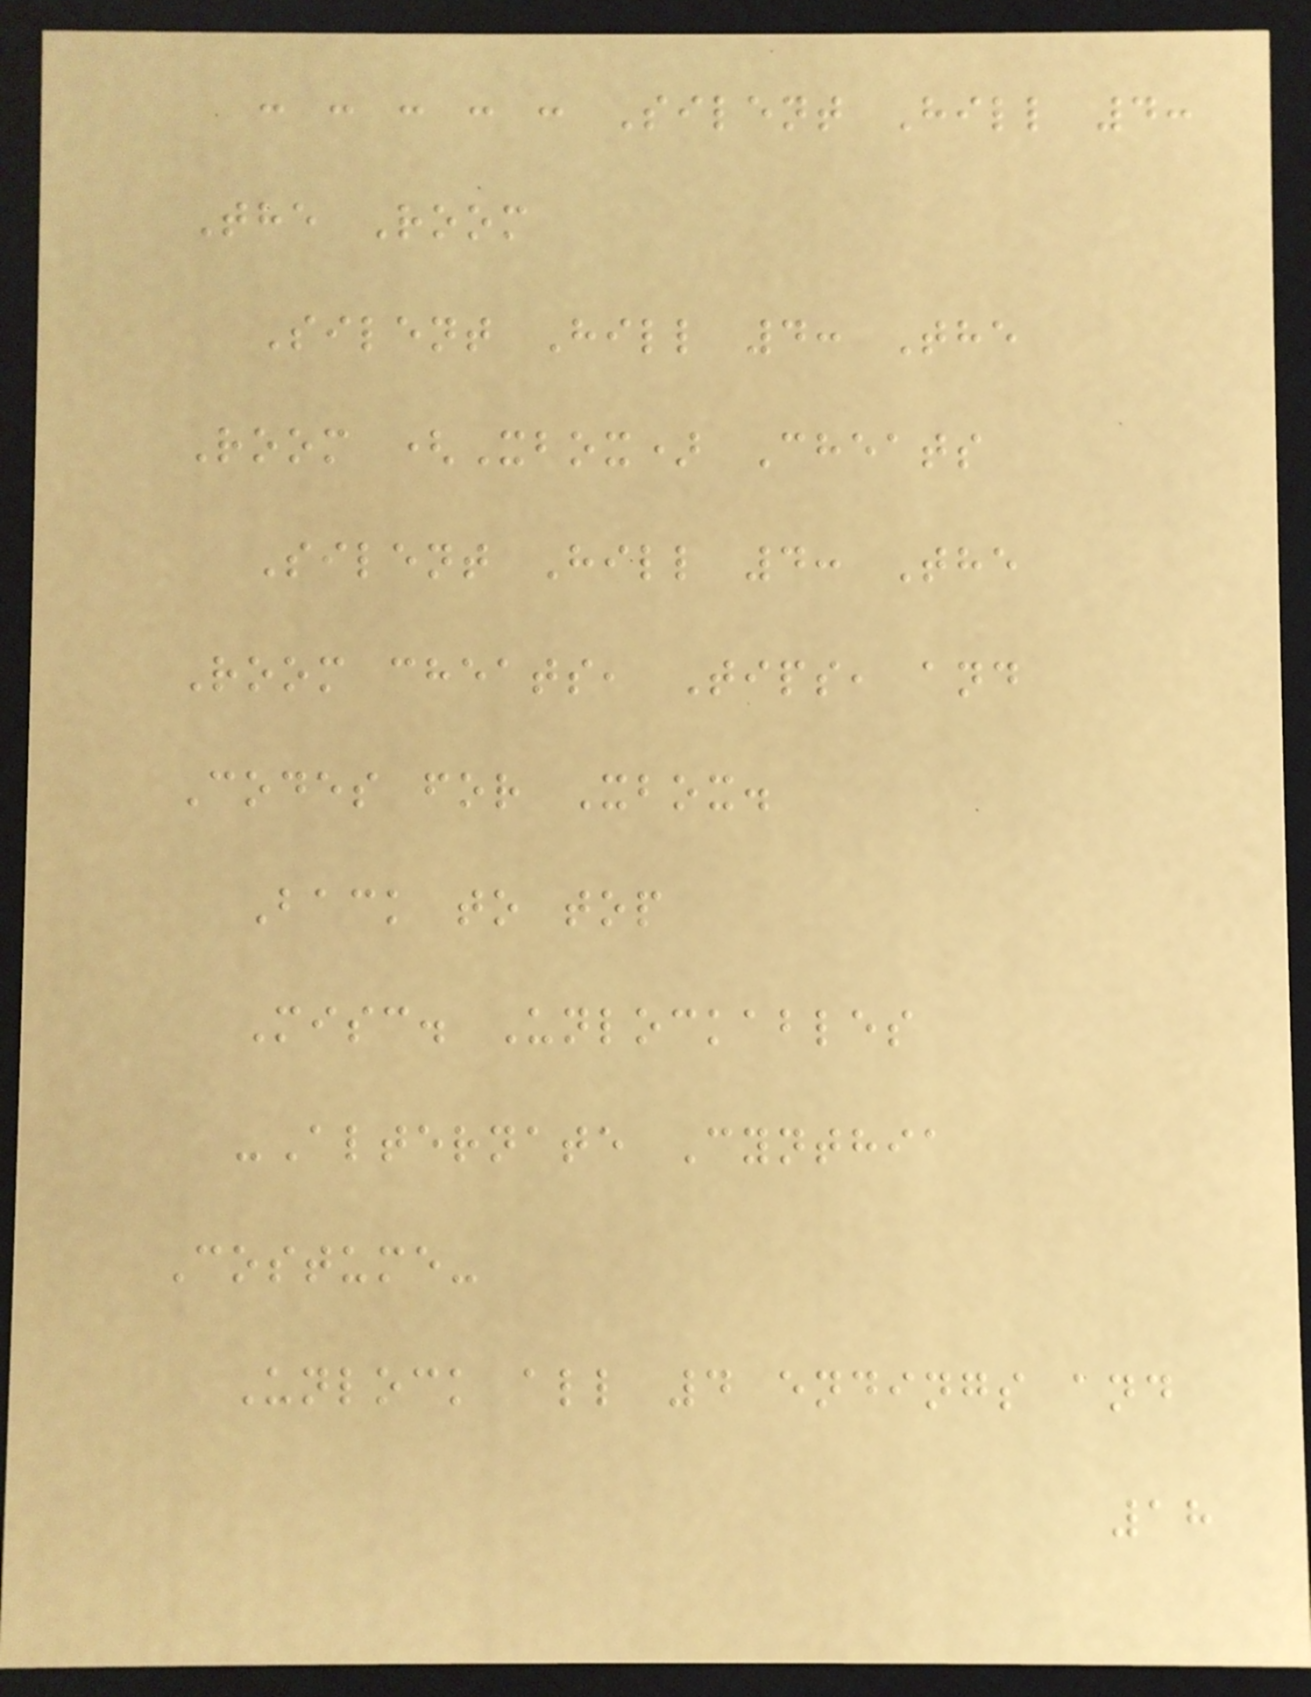: : : : : Silent Hill 4:
The Room
Silent Hill 4: The
Room (Xbox) Cheats
Silent Hill 4: The
Room cheats, Tips, and
Codes for Xbox.
Back to top
Misc. Unlockables
-Alternate Cynthia
Costume-
Unlock all 4 endings and
18
